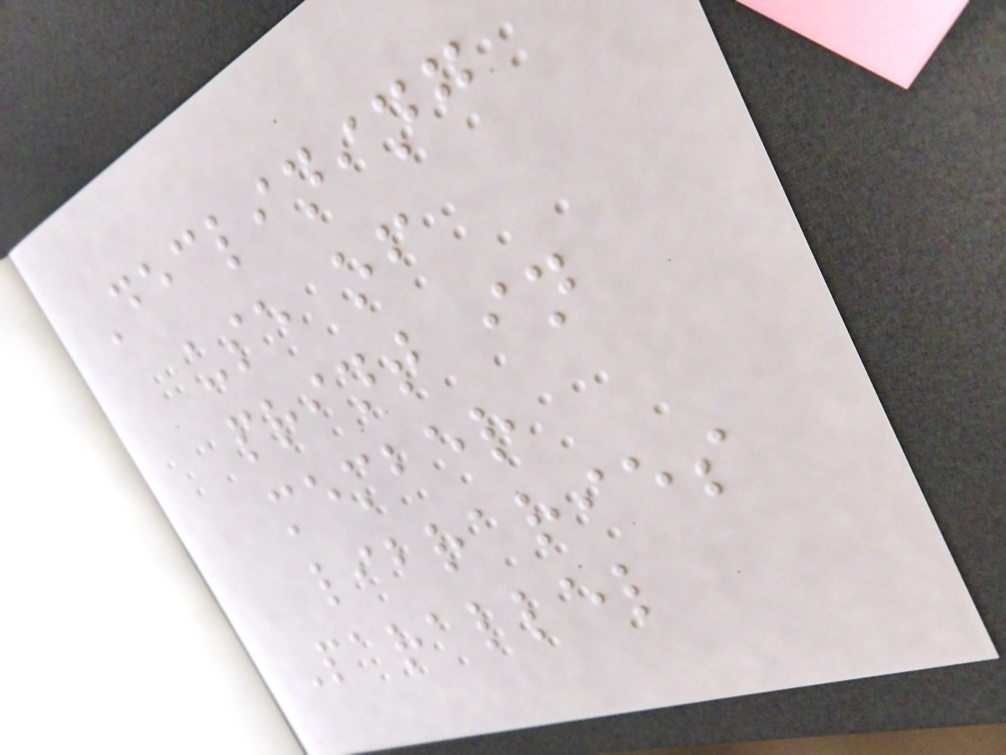Declining
use of
print in
member
libraries
Parallel
